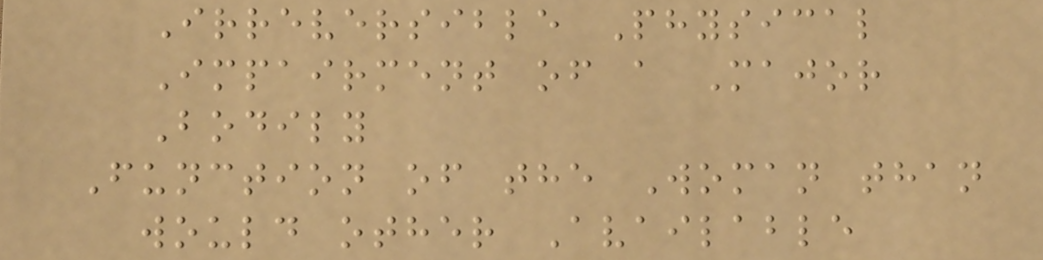Irreversible Physical
Impairment of a Major
Bodily
Function of the Woman than
would other Available
